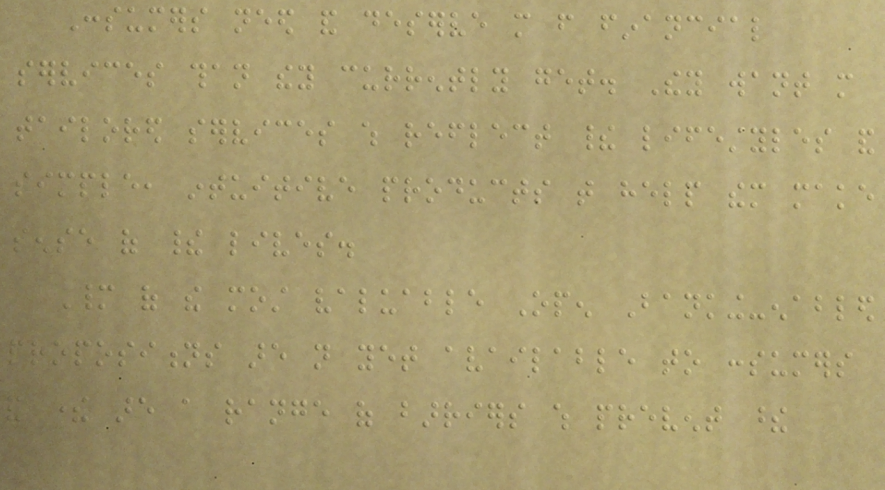Consumers need and deserve more from financial
services than they currently get. They want more
tailored services which reflect their lifestyles and
simple, intuitive products that help them make
sense of their lives.
Many of the most valuable Open Banking-enabled
propositions are not yet available to consumers
and there are a range of barriers which prevent these
